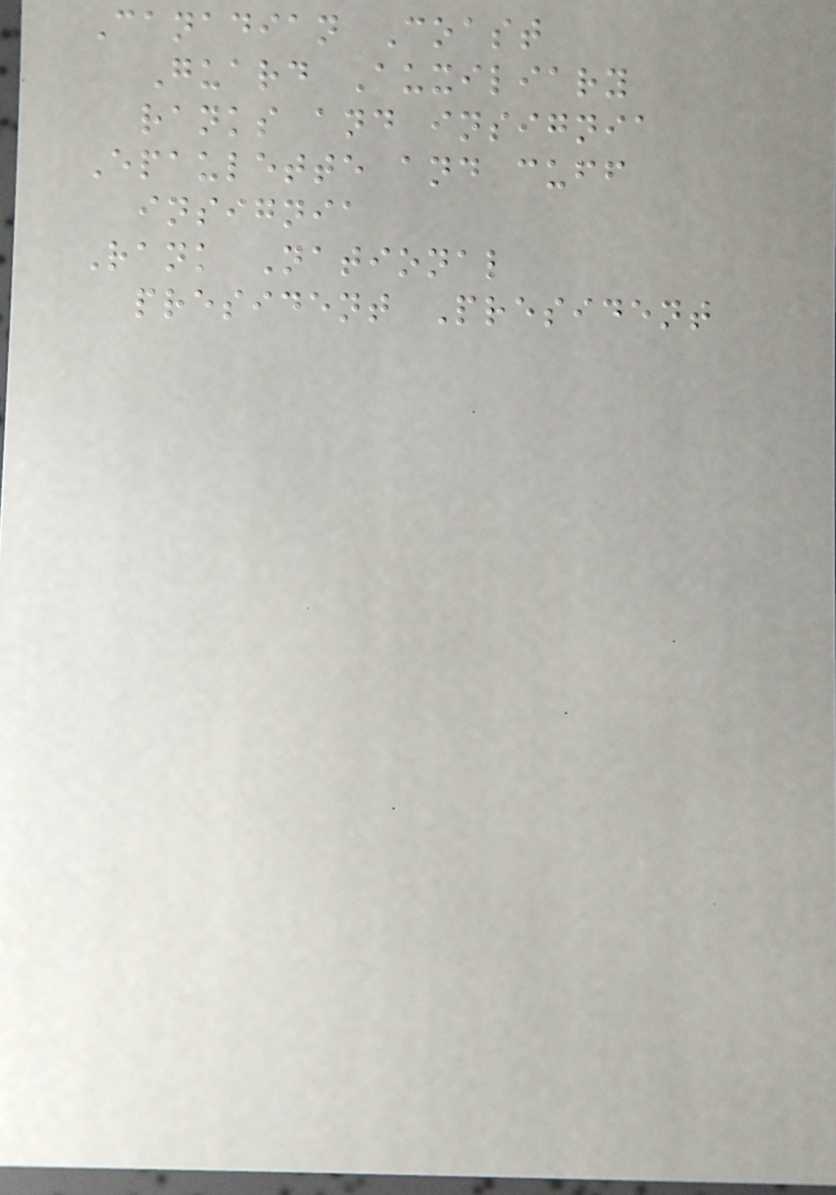Canadian Coast
Guard Auxiliary
ranks and insignia
Epaulette and cuff
insignia
Rank National
president President
